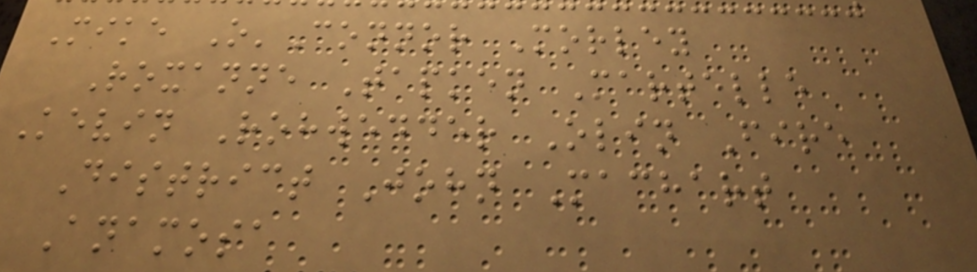Mike O'Connor Morley
Roxanne Tapken Martelle
Kevin Rohwedder Olin Fire
District John Machart
Anamosa
